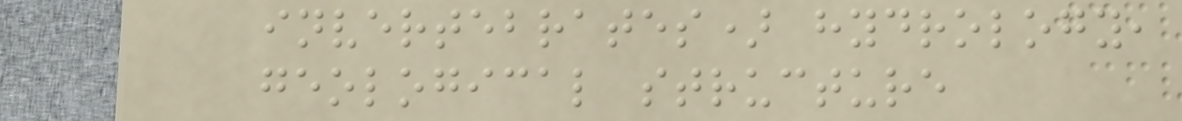invertebrates) hydrology,
geological structure
